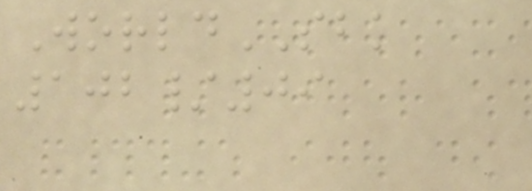WorldSBK
102/09
